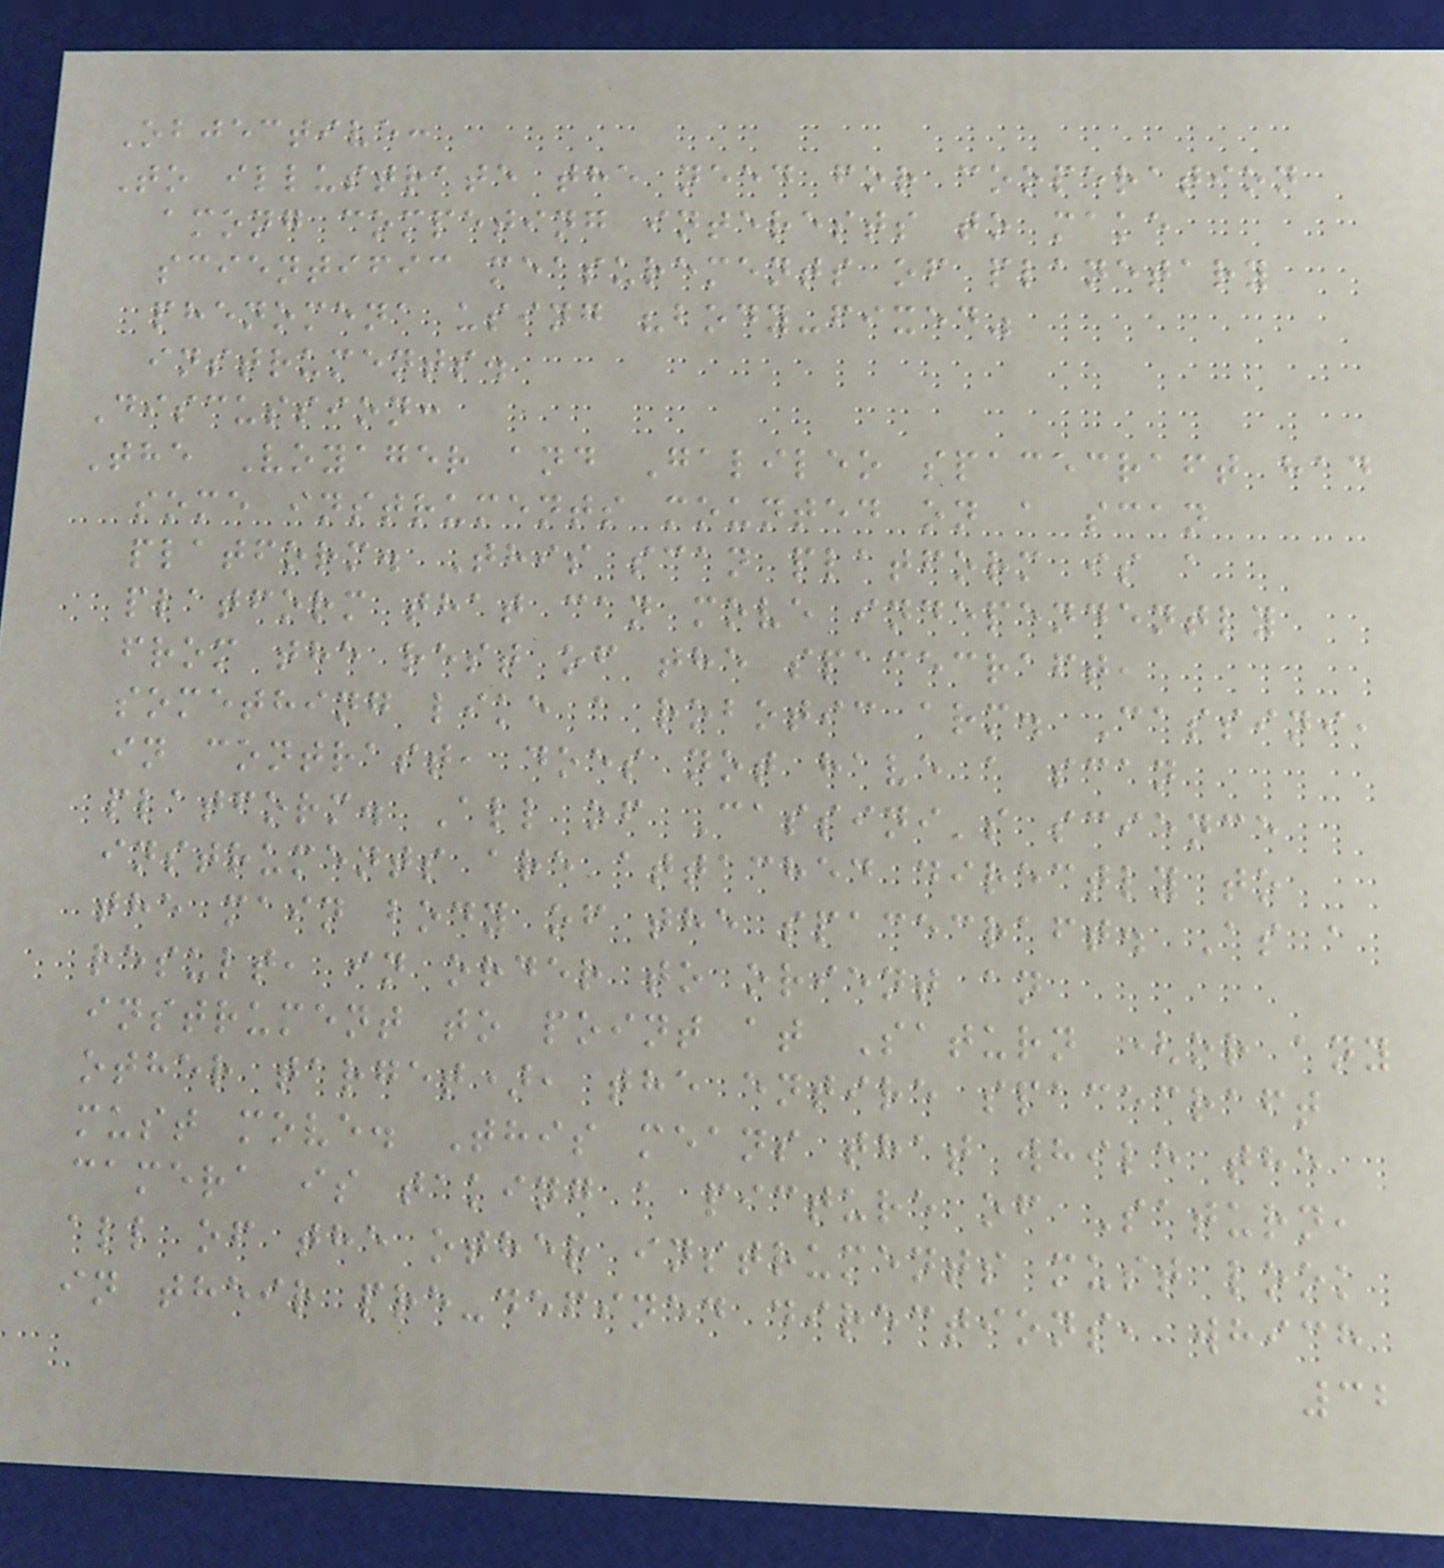Objective:
To illustrate the need for cooperation
among competing interests to make
scientific measurements of planetary
phenomena using "body-fixed"
instruments.
Discussion:
The Voyager and Galileo spacecraft had
some instruments mounted on a scan
platform. This scan platform is a
platform that can move independently
from the rest of the spacecraft,
something like a robotic arm. Cassini,
in contrast, does not have a scan
platform. All of Cassini's science
instruments are attached directly to
the main body of the spacecraft. As a
result, in order to orient an
instrument to point at Saturn (or any
other target), the entire spacecraft
must move. This means that while the
camera is taking a picture of Saturn,
all of the other instruments must look
in their pre-defined directions, which
32
